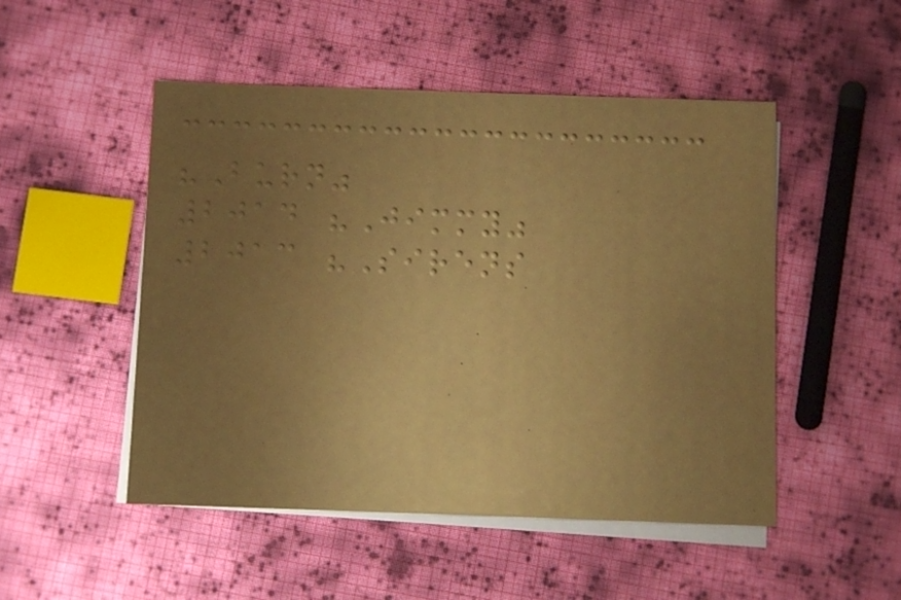"Burn"
2014 "Jimmy"
2013 "Sirens
